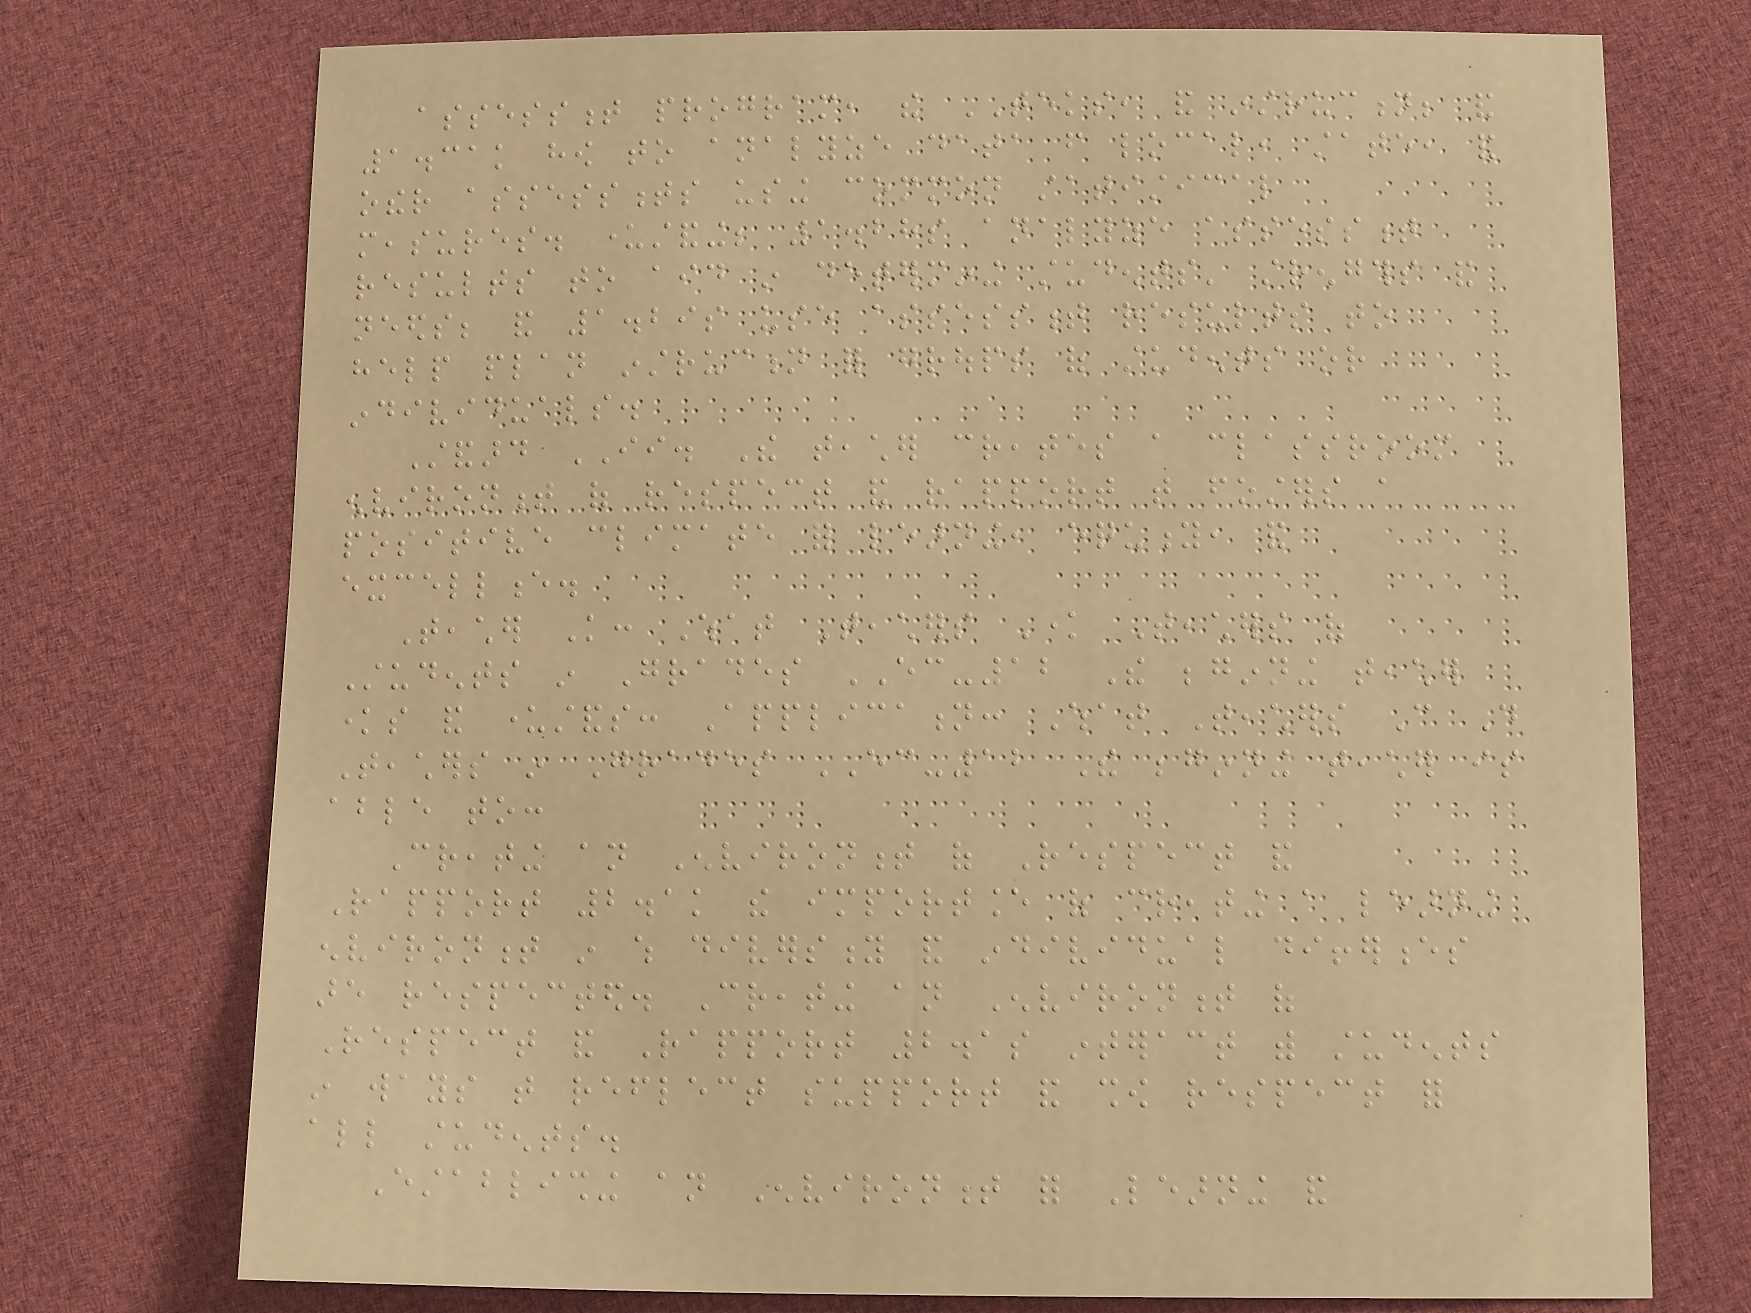assessment program, the TEKS, and instruction; and
1.31k how to analyze data from local, state, and
other assessments using common statistical
measures. understanding; 1.28s analyze assessment
results to aid in determining students' strengths and
needs; and 1.29s use assessment results to
help plan instruction for groups of students or
individuals.
Standard II. The teacher creates a classroom
environment of respect and rapport that fosters a
positive climate for learning, equity, and
excellence.
Teacher Knowledge: What Teachers Know Teachers of
Students in Grades EC-12 The beginning teacher
knows and understands: Application: What Teachers Can Do
Teachers in Grades EC-12 The beginning teacher is
able to:
Creating an Environment of Respect and
Rapport 2.1k the importance of creating a learning
environment in which diversity and individual differences
are respected. Creating an Environment of
Respect and Rapport 2.1s interact with students
in ways that reflect support and show respect for
all students.
Establishing an Environment for Learning and
